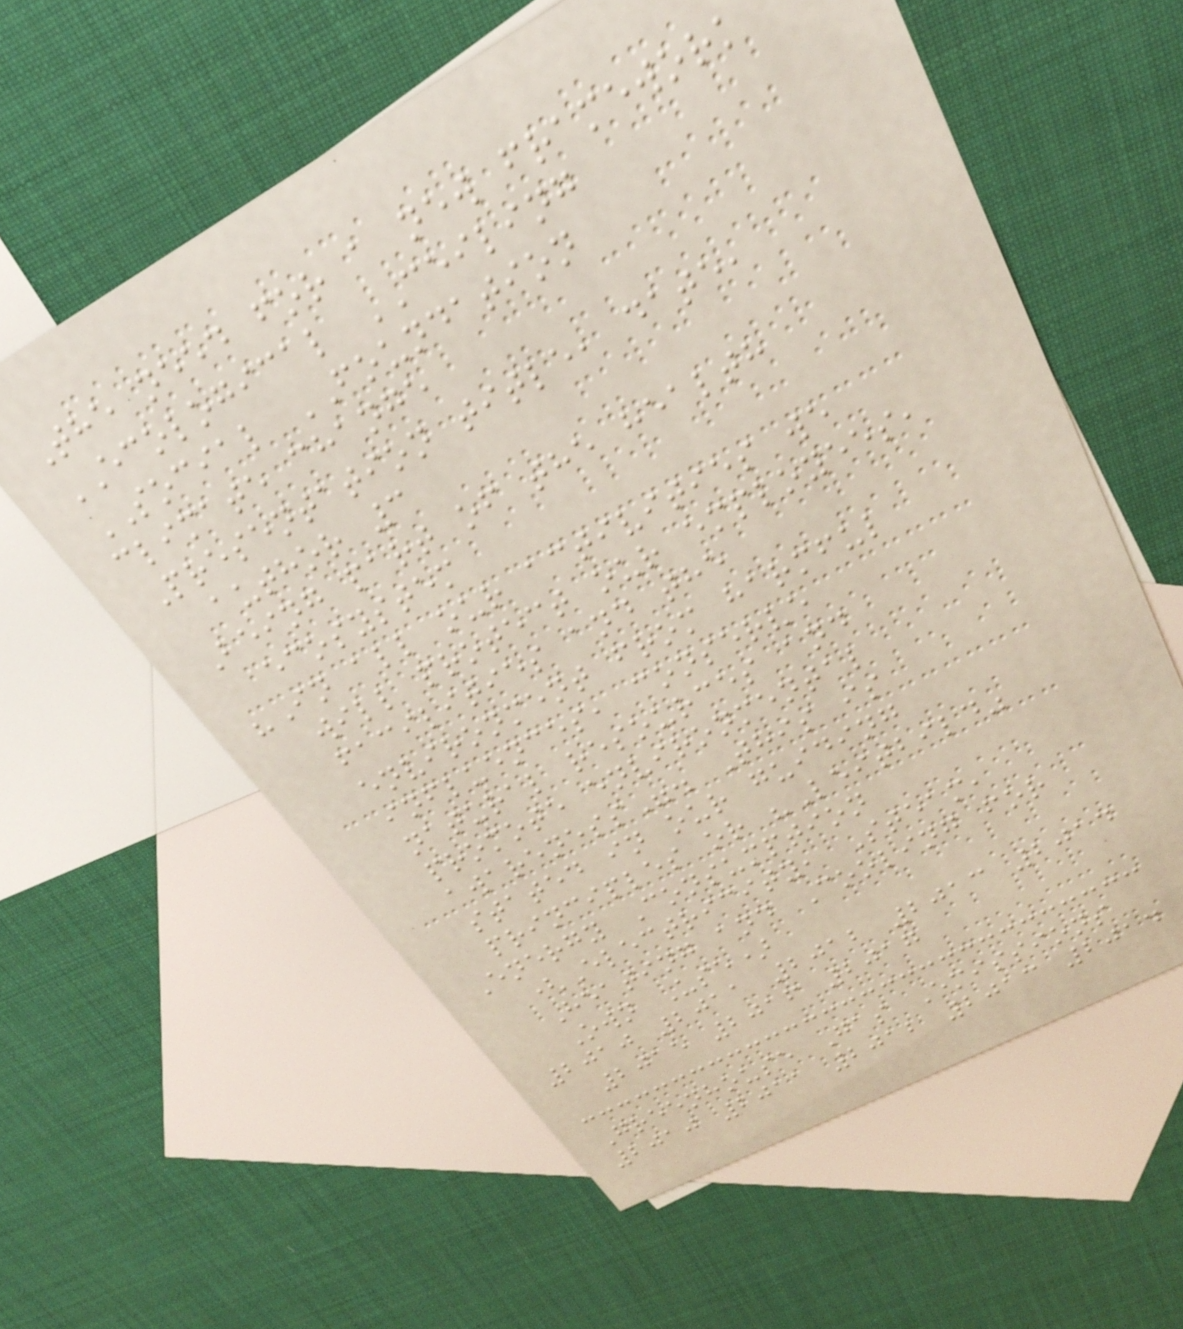The need for a new framework
ECOLOGICAL CEILING
SOCIAL FOUNDATION
climate change
Presentation title, date,
author 3
Being part of the health
ecosystem
"In all our activities we
will protect our employees,
facilities and the
environment from harmful
influences, conserve
natural resources and
promote environmental
awareness". This is
stated in our guiding
principles or "Leitbild"
Energy Consumption
(Electricity, Steam,
Heating and Cooling for
Own Use)
2010 2011 2012 2013 2014
2015 2016 2017
Greenhouse Gas Emissions
2010 2011 2012 2013 2014
